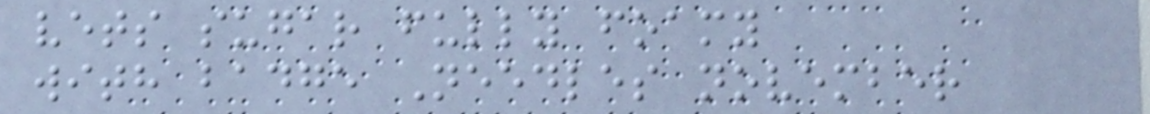vets sugar fully foamy
with badge Needles november
